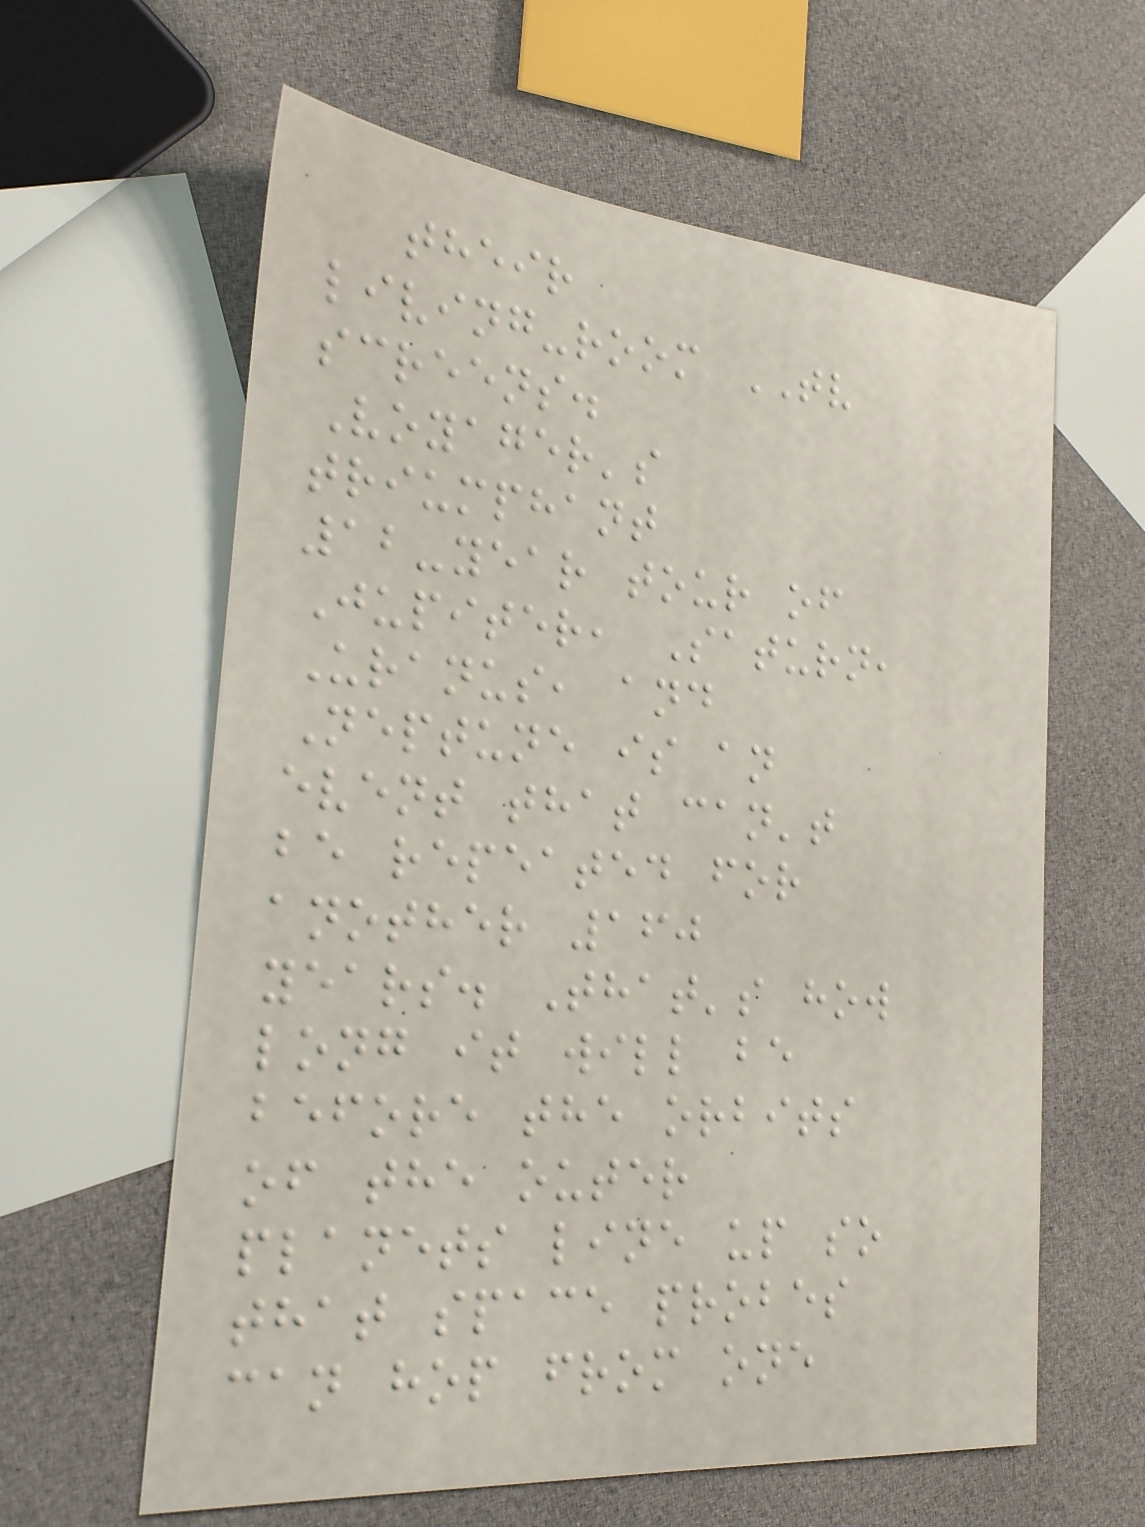their
living-room TV
screens.
Voyager's
triumphant
12-year tour of
Jupiter, Saturn,
Uranus, and
Neptune is an
event that can't
be repeated for
another 160
years. That's how
long it will be
before the orbits
of the outer
planets line up so
that space probes
can hop from one
